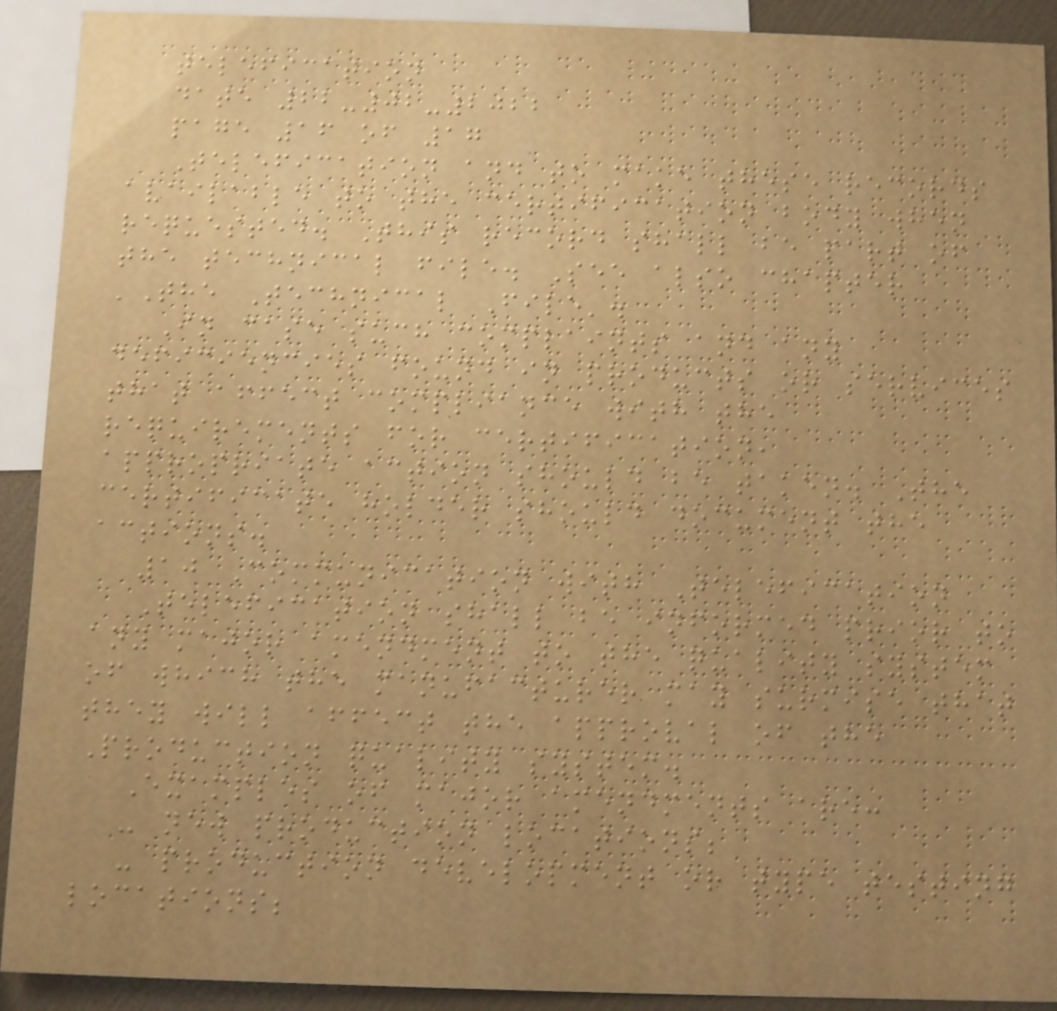telefication
date 22-02-2022
page 16 of 17
Telefication and to make these records
available to the certification body when
requested. This record shall be part of
the technical file. See also chapter
'The Technical File'.
In case such complaints and any
deficiencies found in products or services
that affect compliance with the
requirements for certification,
appropriate action should be taken. The
certificate holder should document the
actions.
10 Communication with Telefication
Telefication shall be informed prior to
any major amendment to the quality system
of which the manufacturer may surmise that
they will affect the approval of the
Production quality system.
Examples of major amendments are:
- new production locations;
- production development or type testing
locations;
